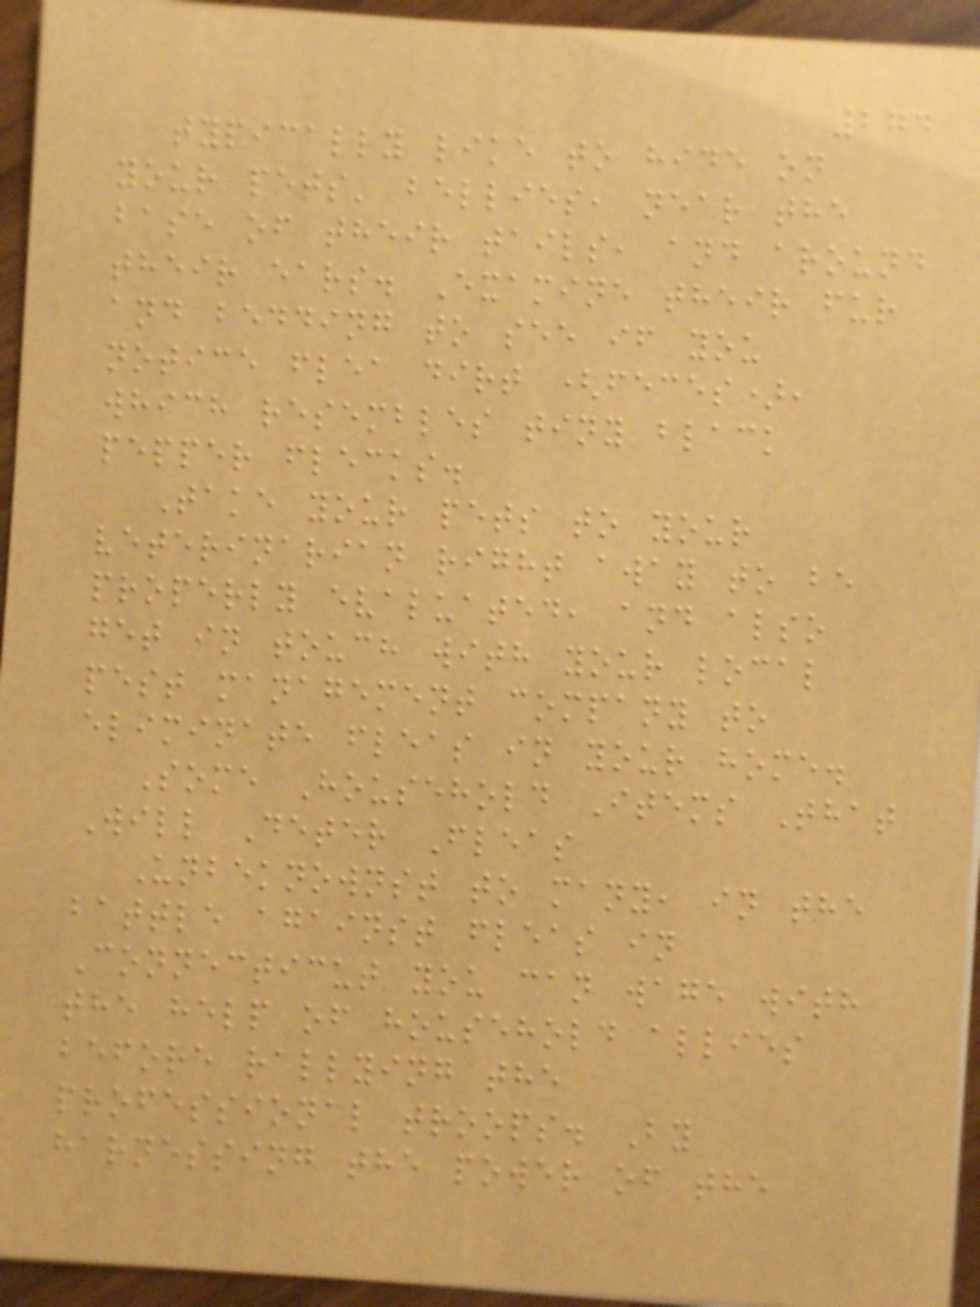274
typically like to hide on
your pets' bellies, near the
base of their tails, and around
their ears. Examine their fur
and bedding to see if you
notice flea dirt (feces),
which resembles tiny black
pepper flecks.
Take your pets to your
veterinarian right away to be
properly evaluated, and also
get in touch with your local
pest management company to
eliminate fleas in your home.
Some Household Items That
Will Deter Fleas
Unbeknownst to many, in the
battle against fleas in
Connecticut you can wage with
the help of household allies
before rallying the
professional troops. By
harnessing the power of the
